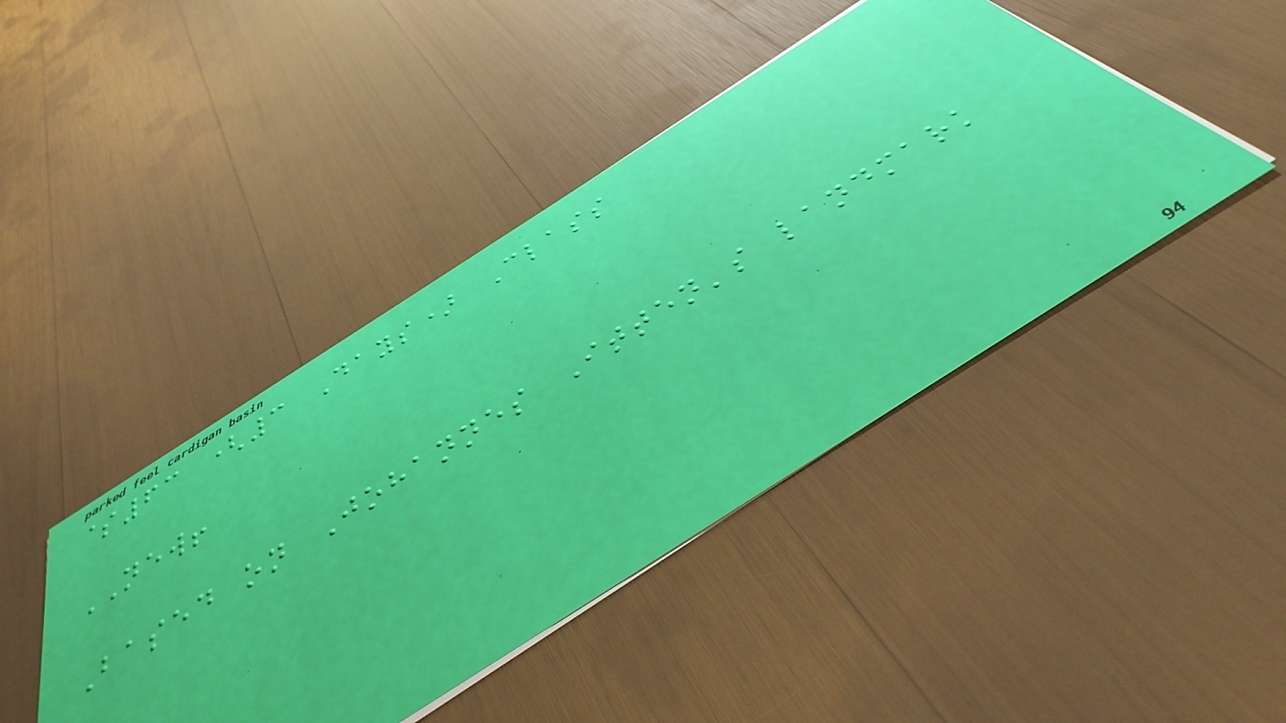$63 (3 Days) Class
NEW!
Based on Johannes Itten's landmark
